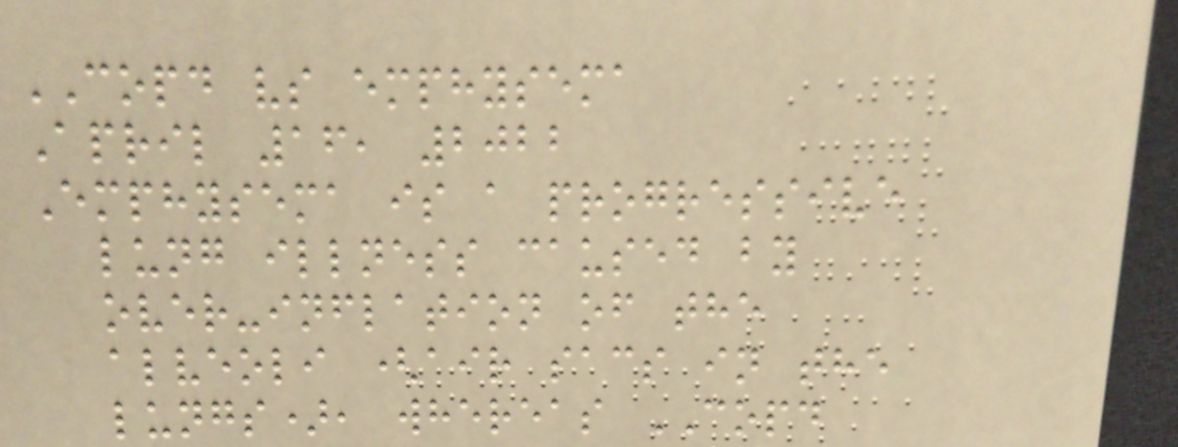COPD vs emphysema
April 16, 2022
Emphysema is a progressive
lung illness caused by
over-inflation of the
alveoli (air sacs in the
lungs), whereas COPD
